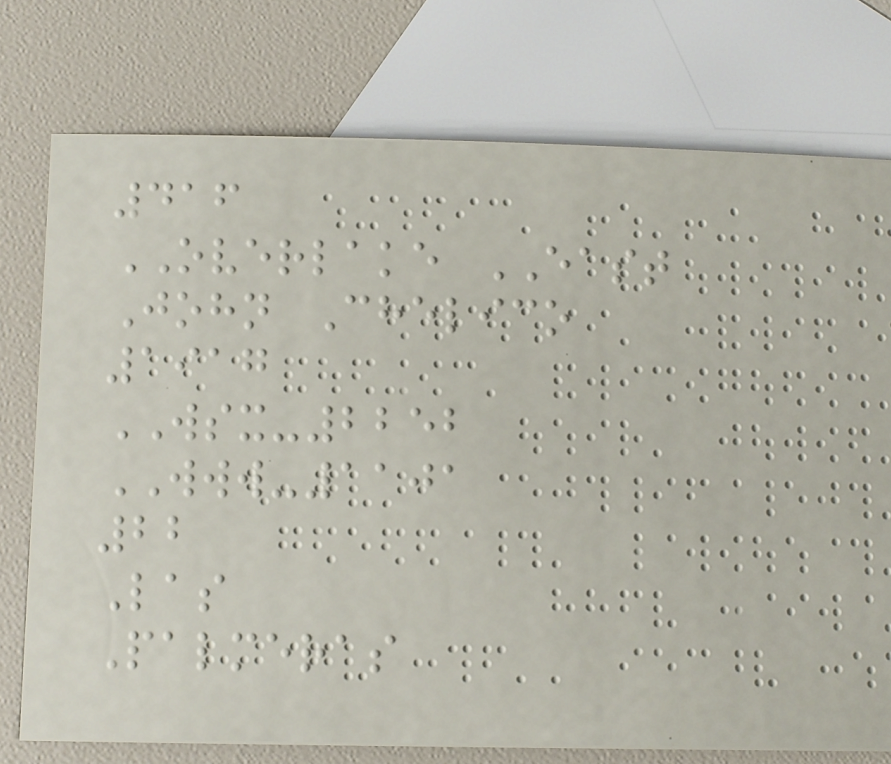416
OVERLAKE EAST
John Chelico
1917
WSX-2252
WWW-1101
22
Las
Palmeras
